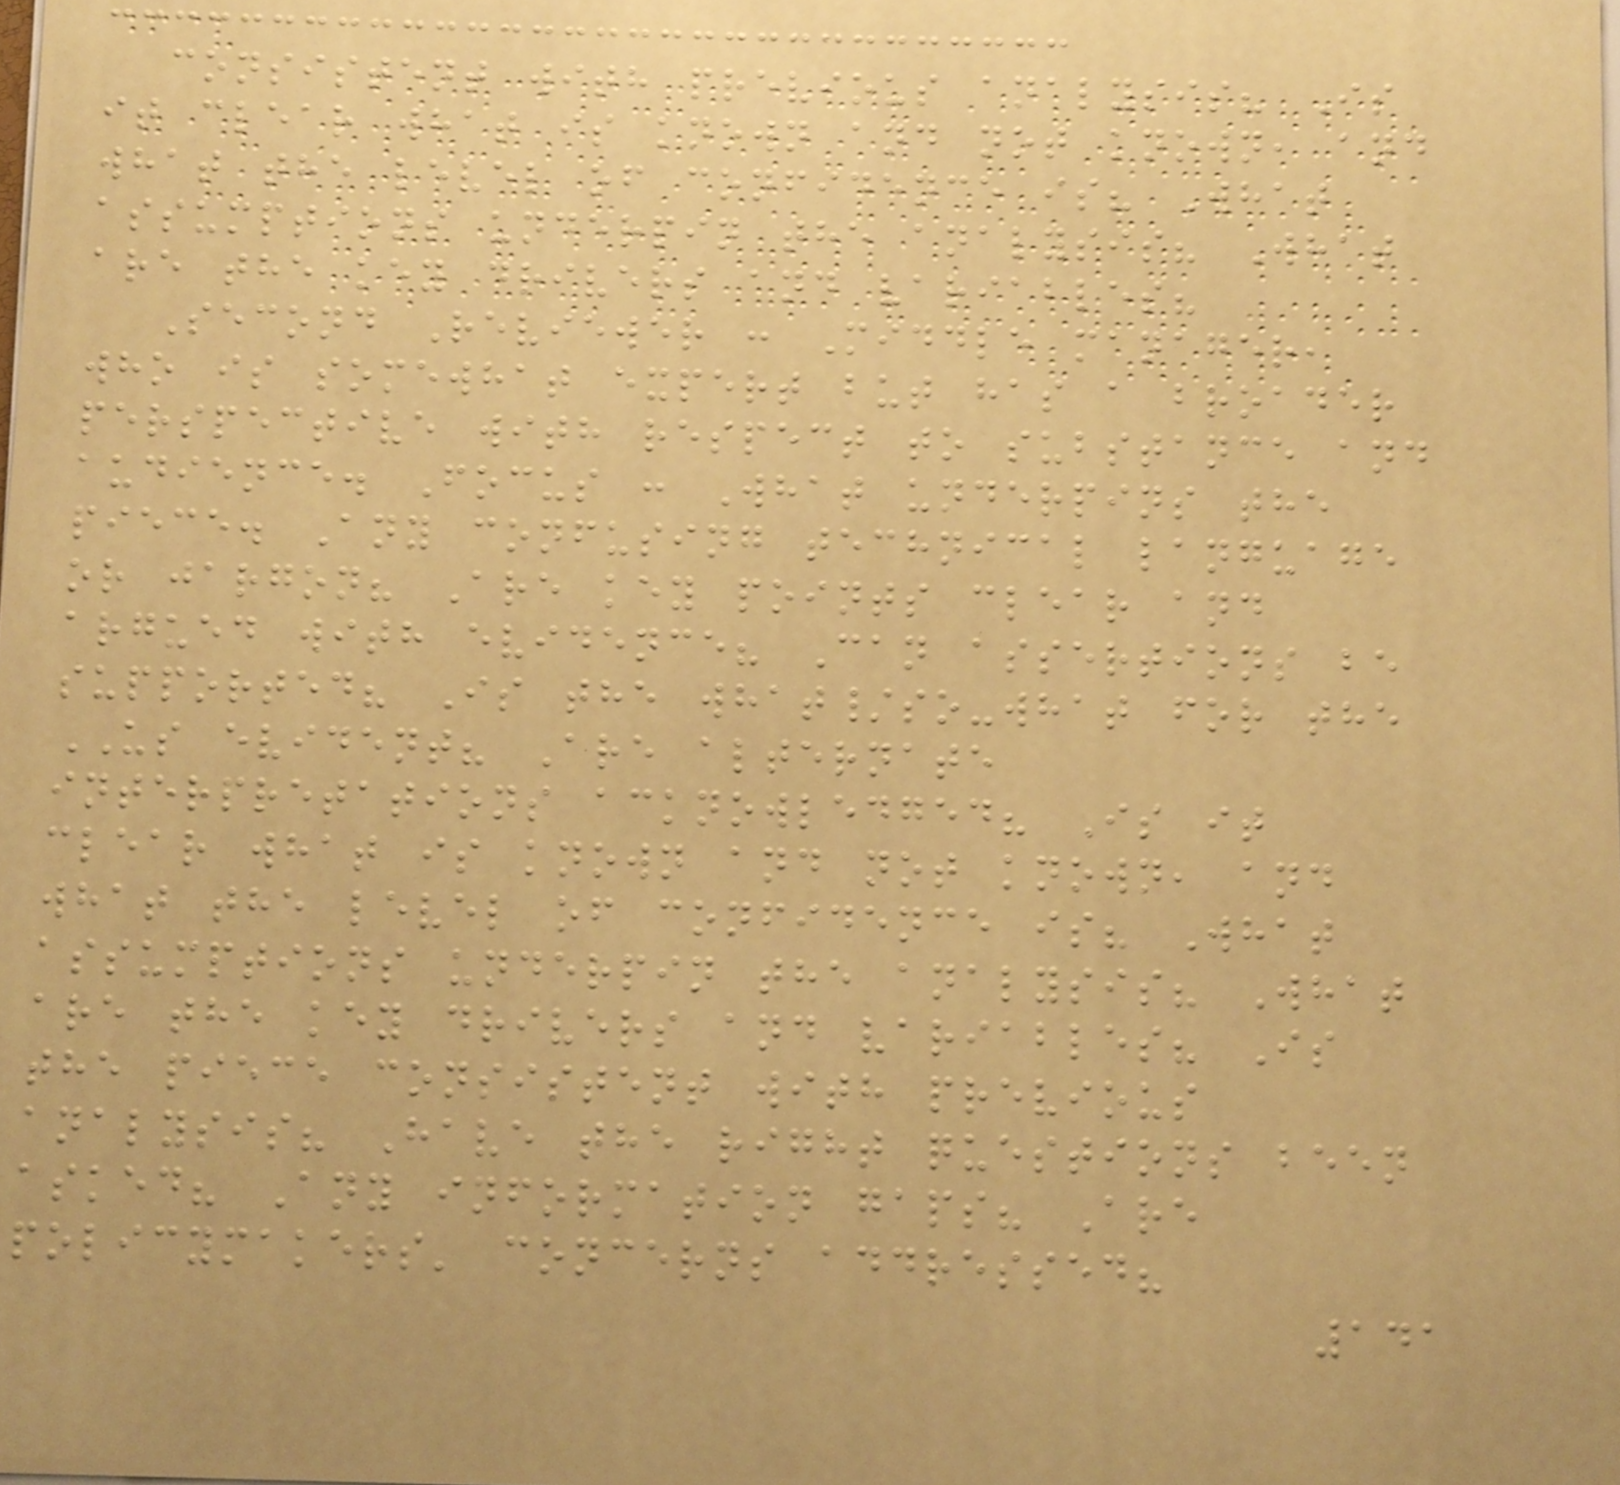consistent with previous analysis? Is
it clear what is known and not known, and
what the level of confidence is? What
assumptions underpin the analysis? What
are the key drivers and variables?
Second Reviewer : Middle manager,
who is somewhat expert but has a broader
perspective with respect to substance and
audience. Focus : What underpins the
piece. Any confusing technical language
or jargon? Are key points clear and
argued with evidence? Can assertions be
supported? Is the what/so-what for the
US evident? Are alternate
interpretations acknowledged? Is it
clear what is known and not known, and
what the level of confidence is? What
assumptions underpin the analysis? What
are the key drivers and variables? Is
the piece consistent with previous
analysis? Have the right questions been
asked? Any information gaps? Are
policymakers' concerns addressed?
141
